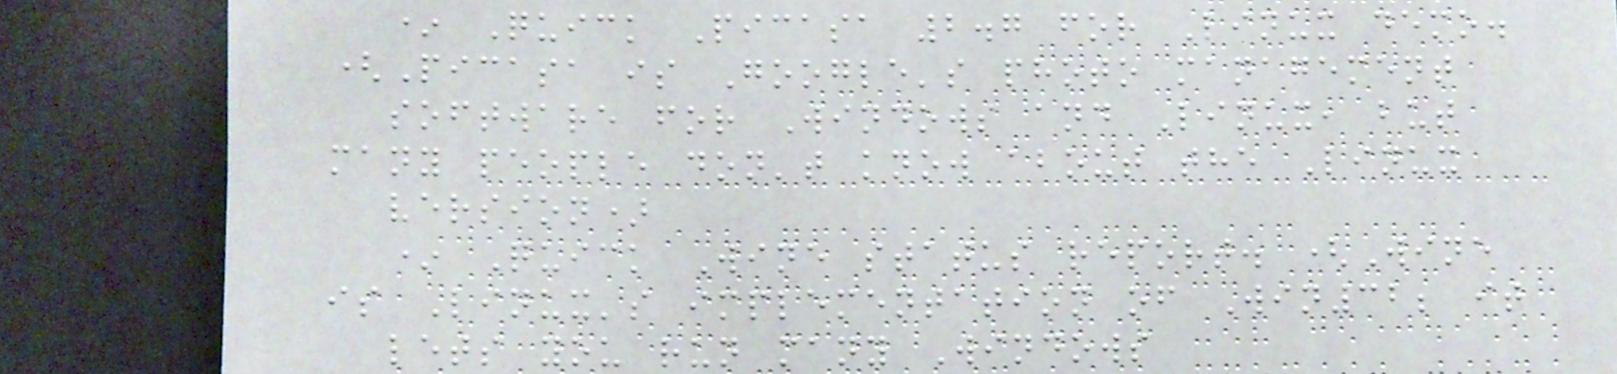* Quick Picasa 2.7 for Linux demo.
(Picasa is Google's photo management
software for Windows and Linux, but
many people don't know about the Linux
version)
* Quick Wine status report. (Wine
is Linux's implementation of Win32; it
lets you run many Windows
